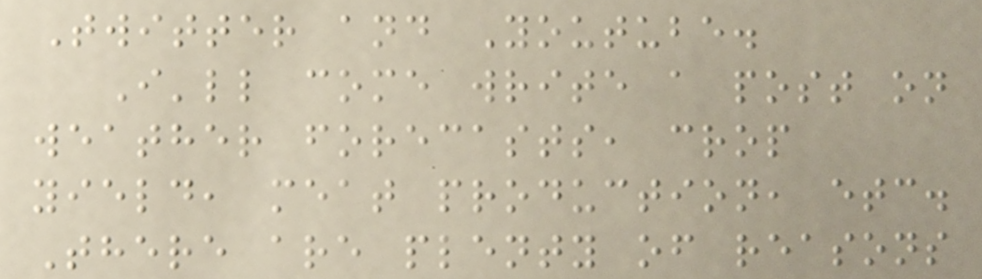Twitter and Youtube.
I'll come write a post on
weather forecasts, crop
yield, meat production, etc.
There are plenty of reasons
